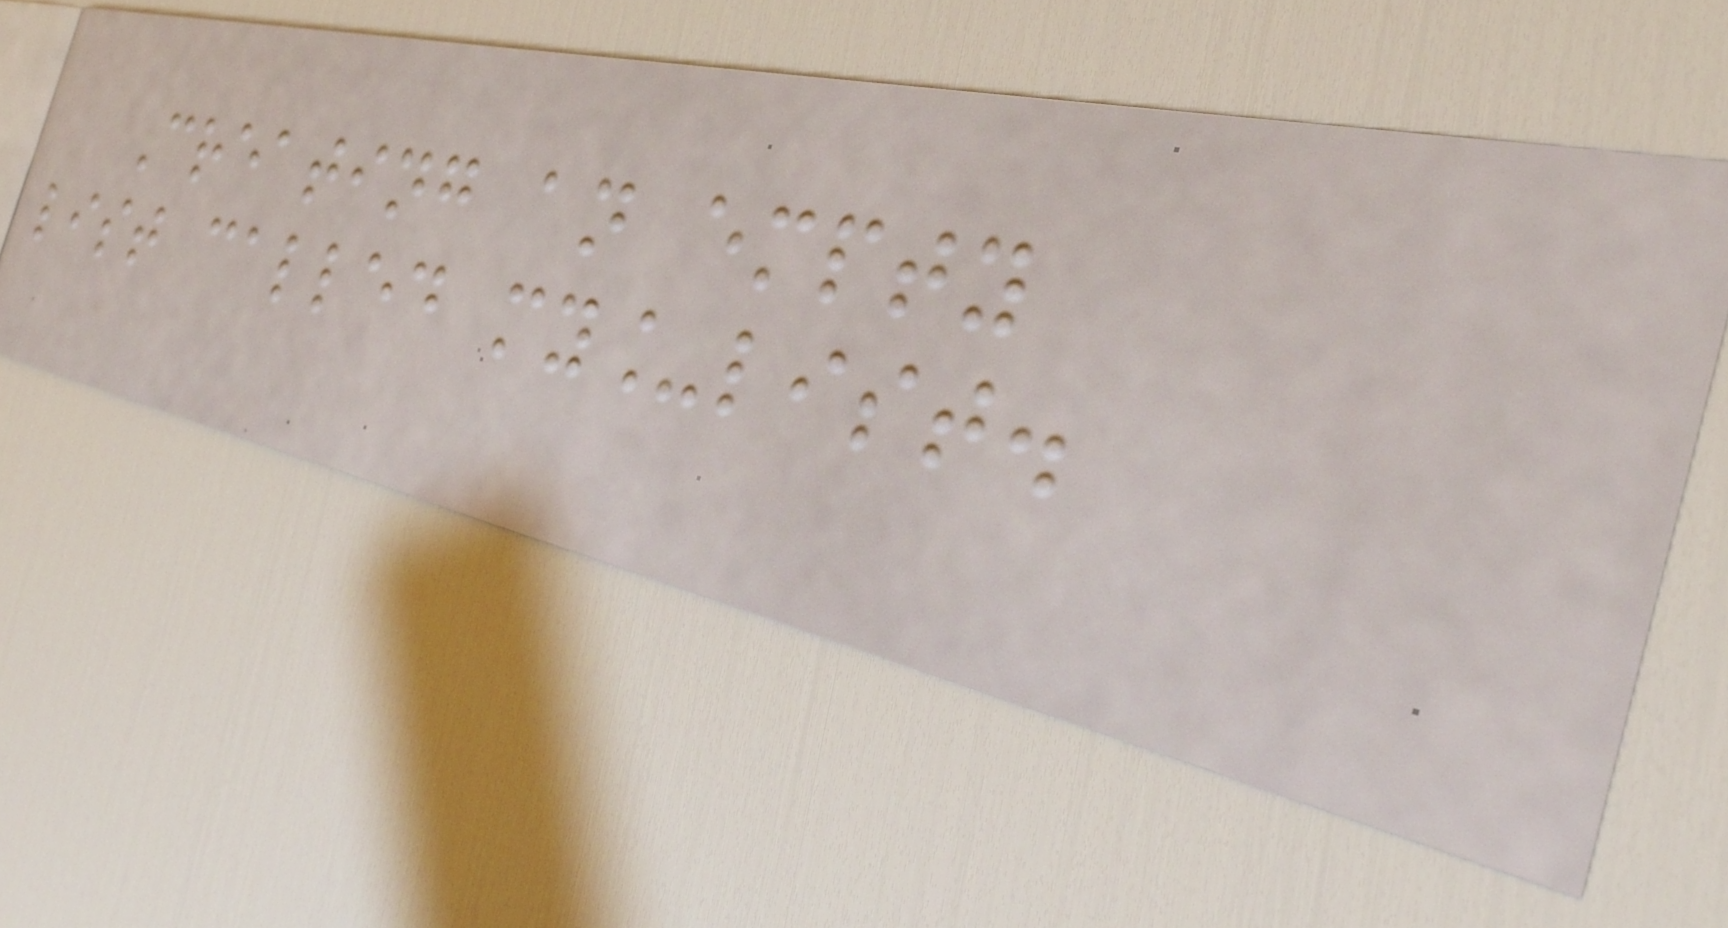Creating an empty
list called my_list.
